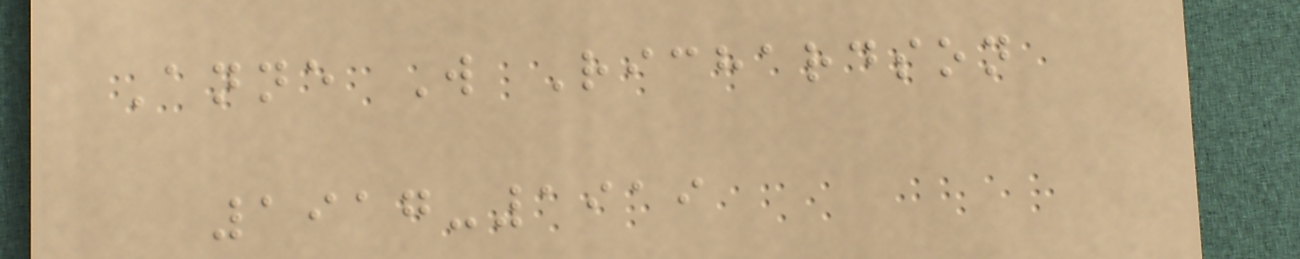Anne W Richardson
1917-1919
